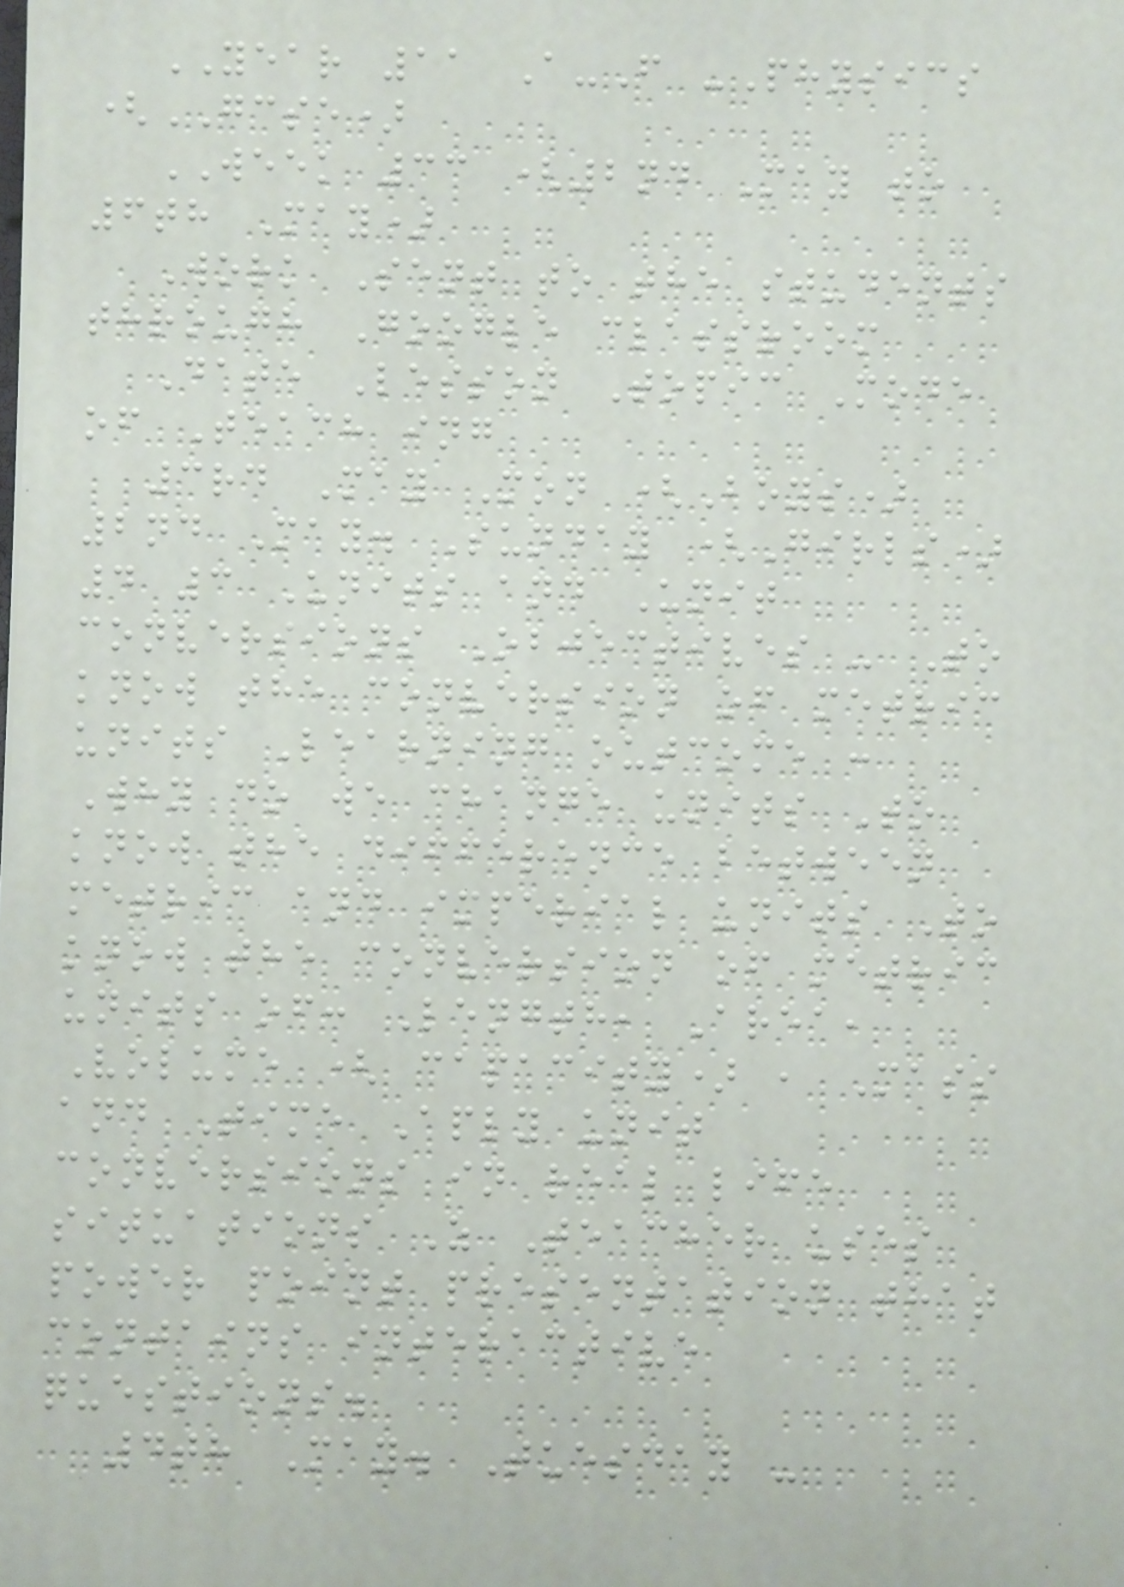YEAR 11 A-F -Physics
(GCSE)
WEEK 33 (2nd May to
6th May)
Work Sent to the students
through Google classroom
Date Lesson Topic Mode
of Teach ing
3rd May Mon (Boys)
2nd May. Sunday (Girls)
4 3 Units and Unit
conversions Objectives - To
know the conversion of metric
units Learning outcome :
Why do we change units To
know the difference between
metric and imperial units To
know the conversion of metric
units of: Length, Area,
Volume ( capacity) , Mass
and Time Aply unit
conversions in real life
situations Z Teacher uses
power point presentation that
contains interactive
questions.
4th May. Tuesday -
